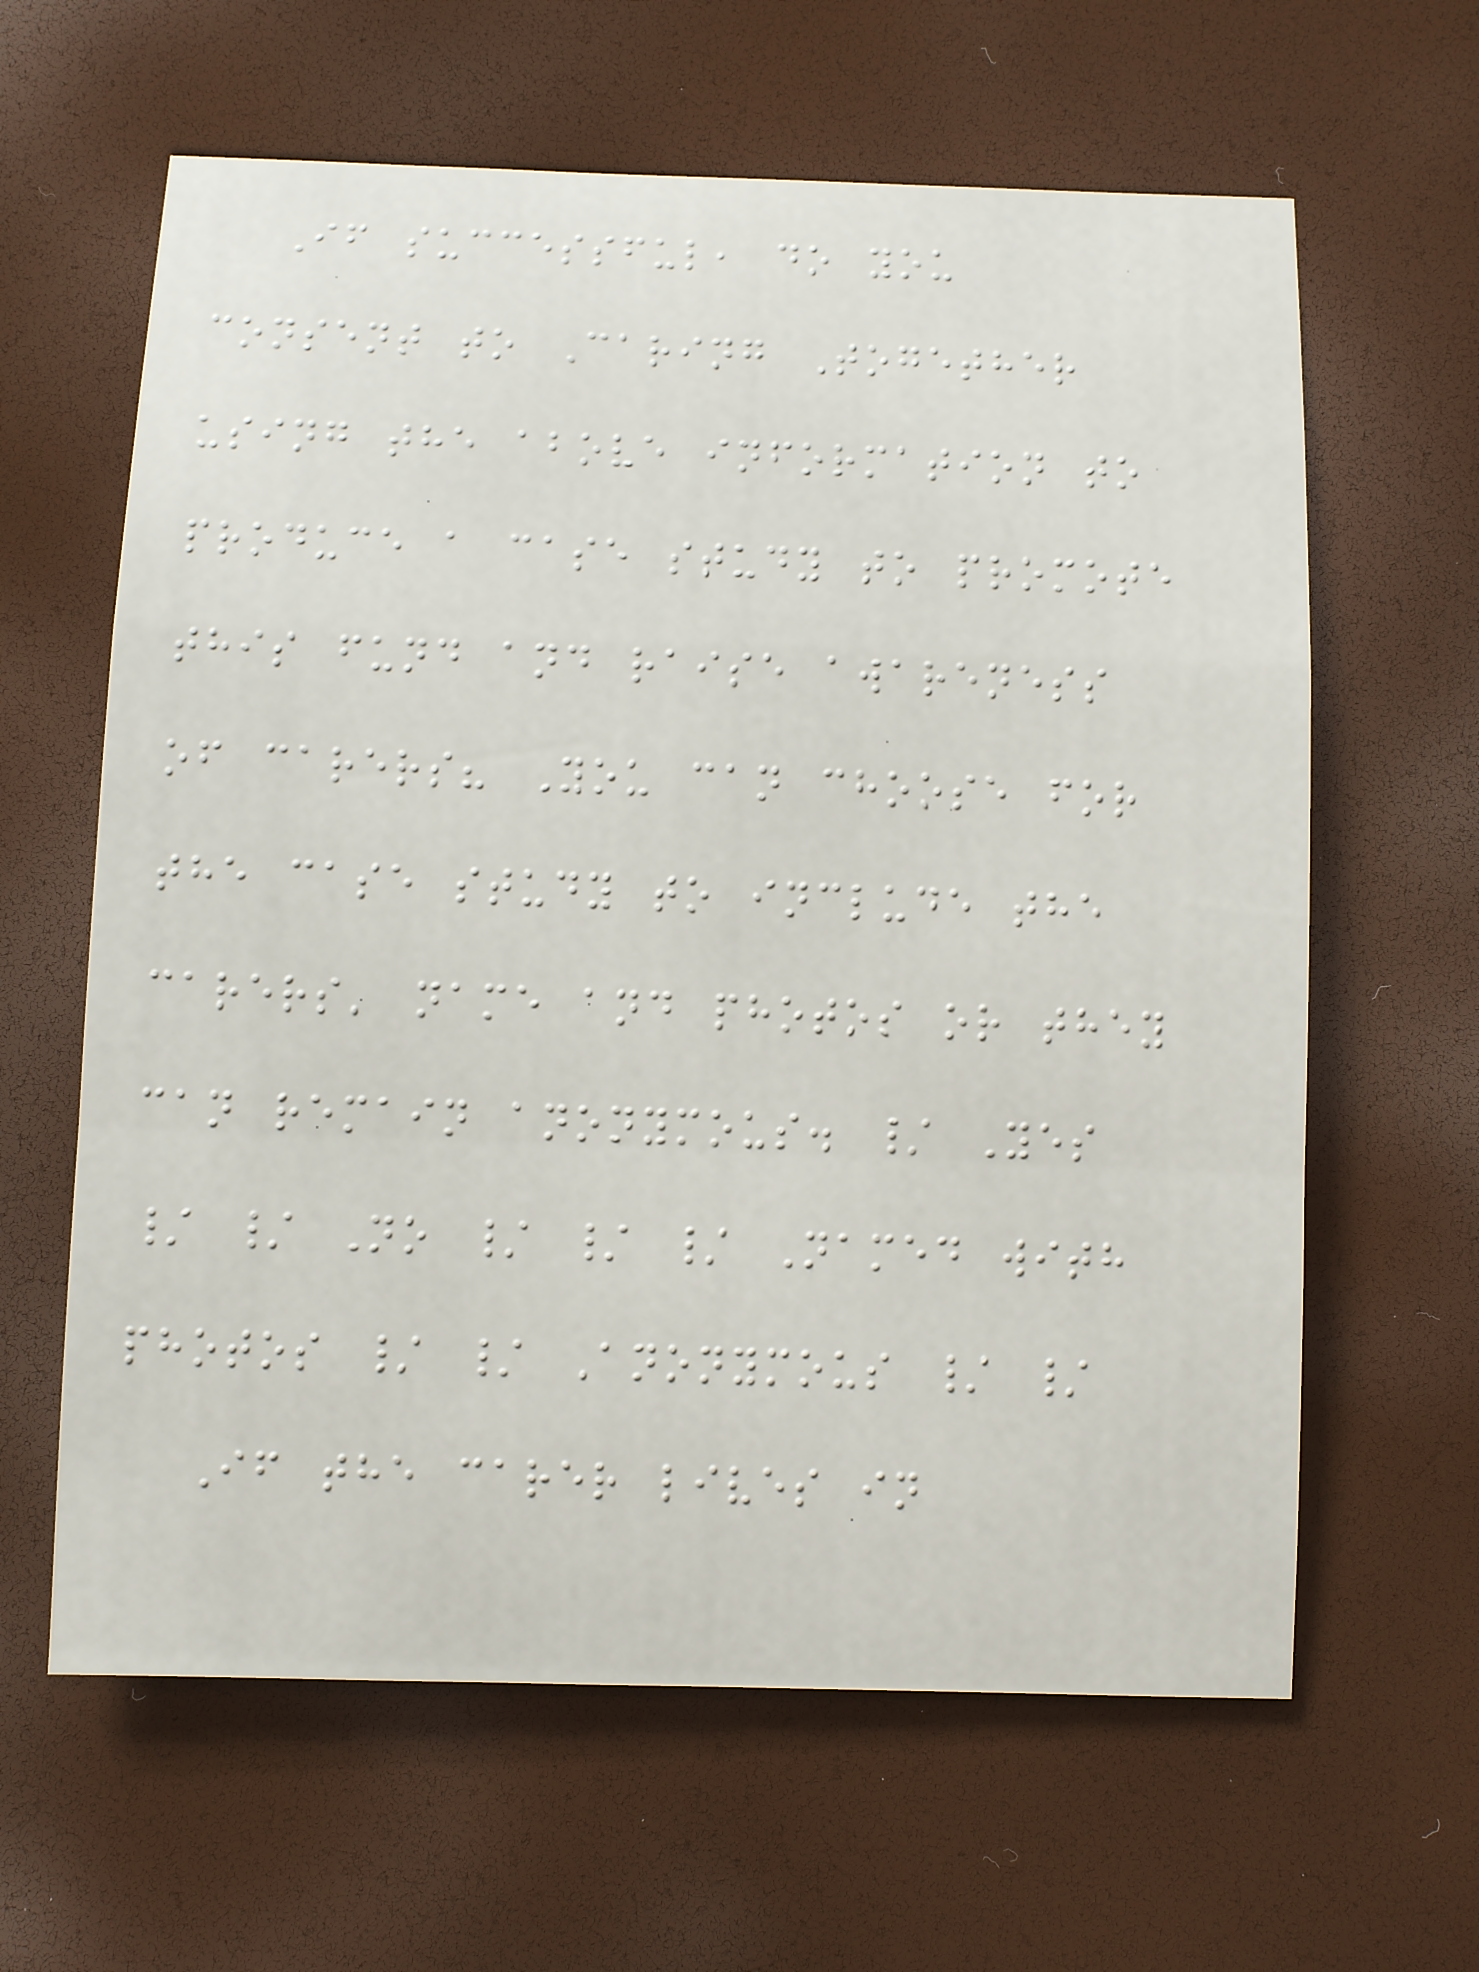If successful, do you
consent to Caring Together
using the above information to
produce a case study to promote
this fund and raise awareness
of carers? You can choose for
the case study to include the
carers' name and photos or they
can remain anonymous. / Yes
/ / No / / / Named with
photos / / Anonymous / /
If the carer lives in
